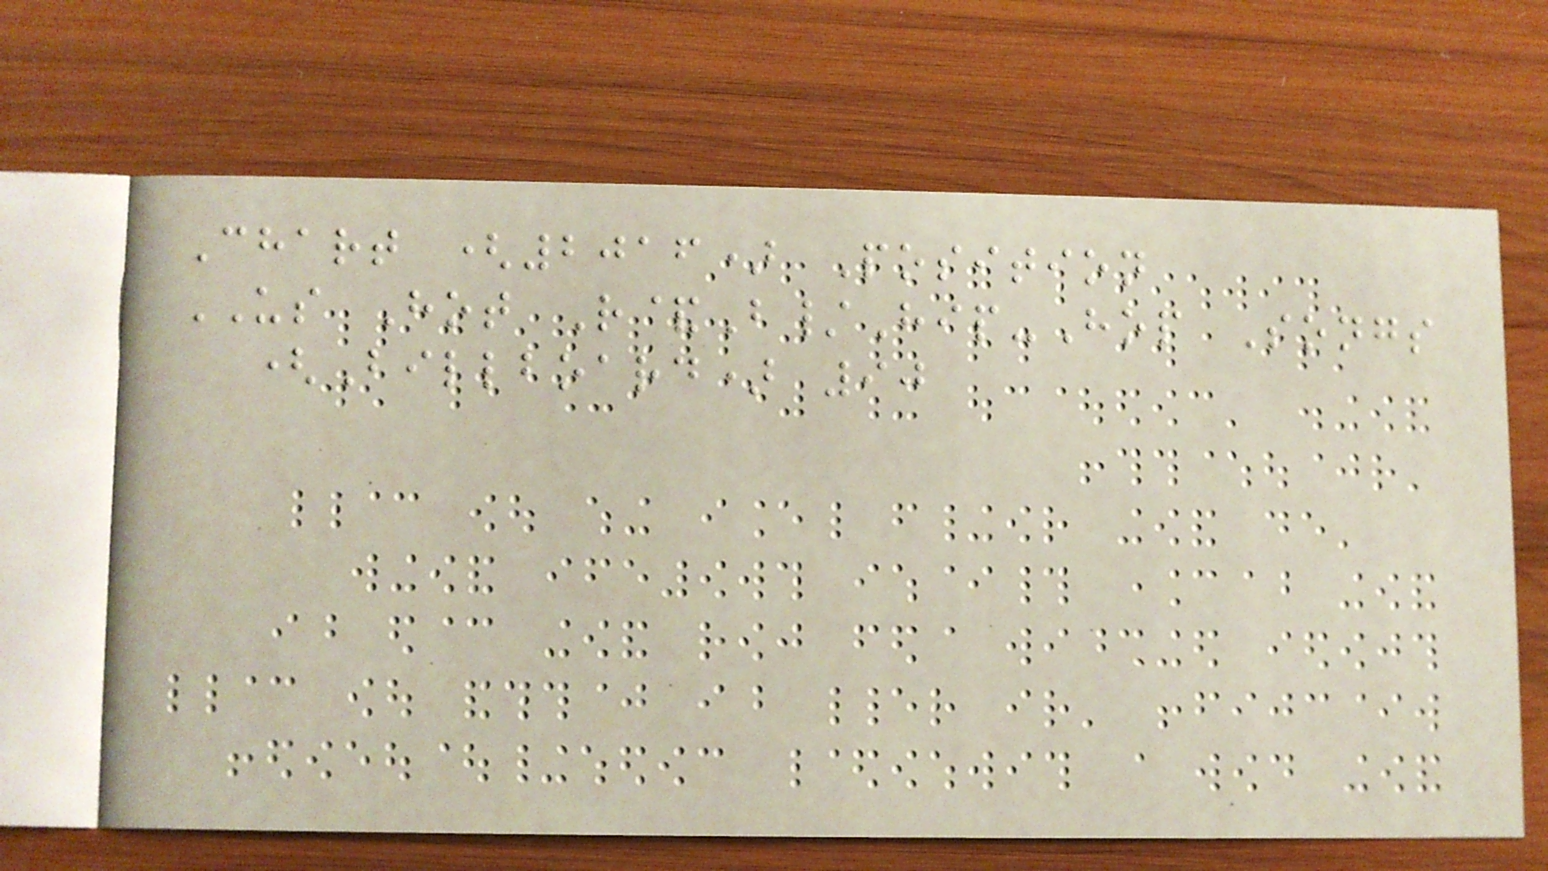Chart (2016) Position
US Hot R&B/Hip-Hop Songs
(Billboard) 90
